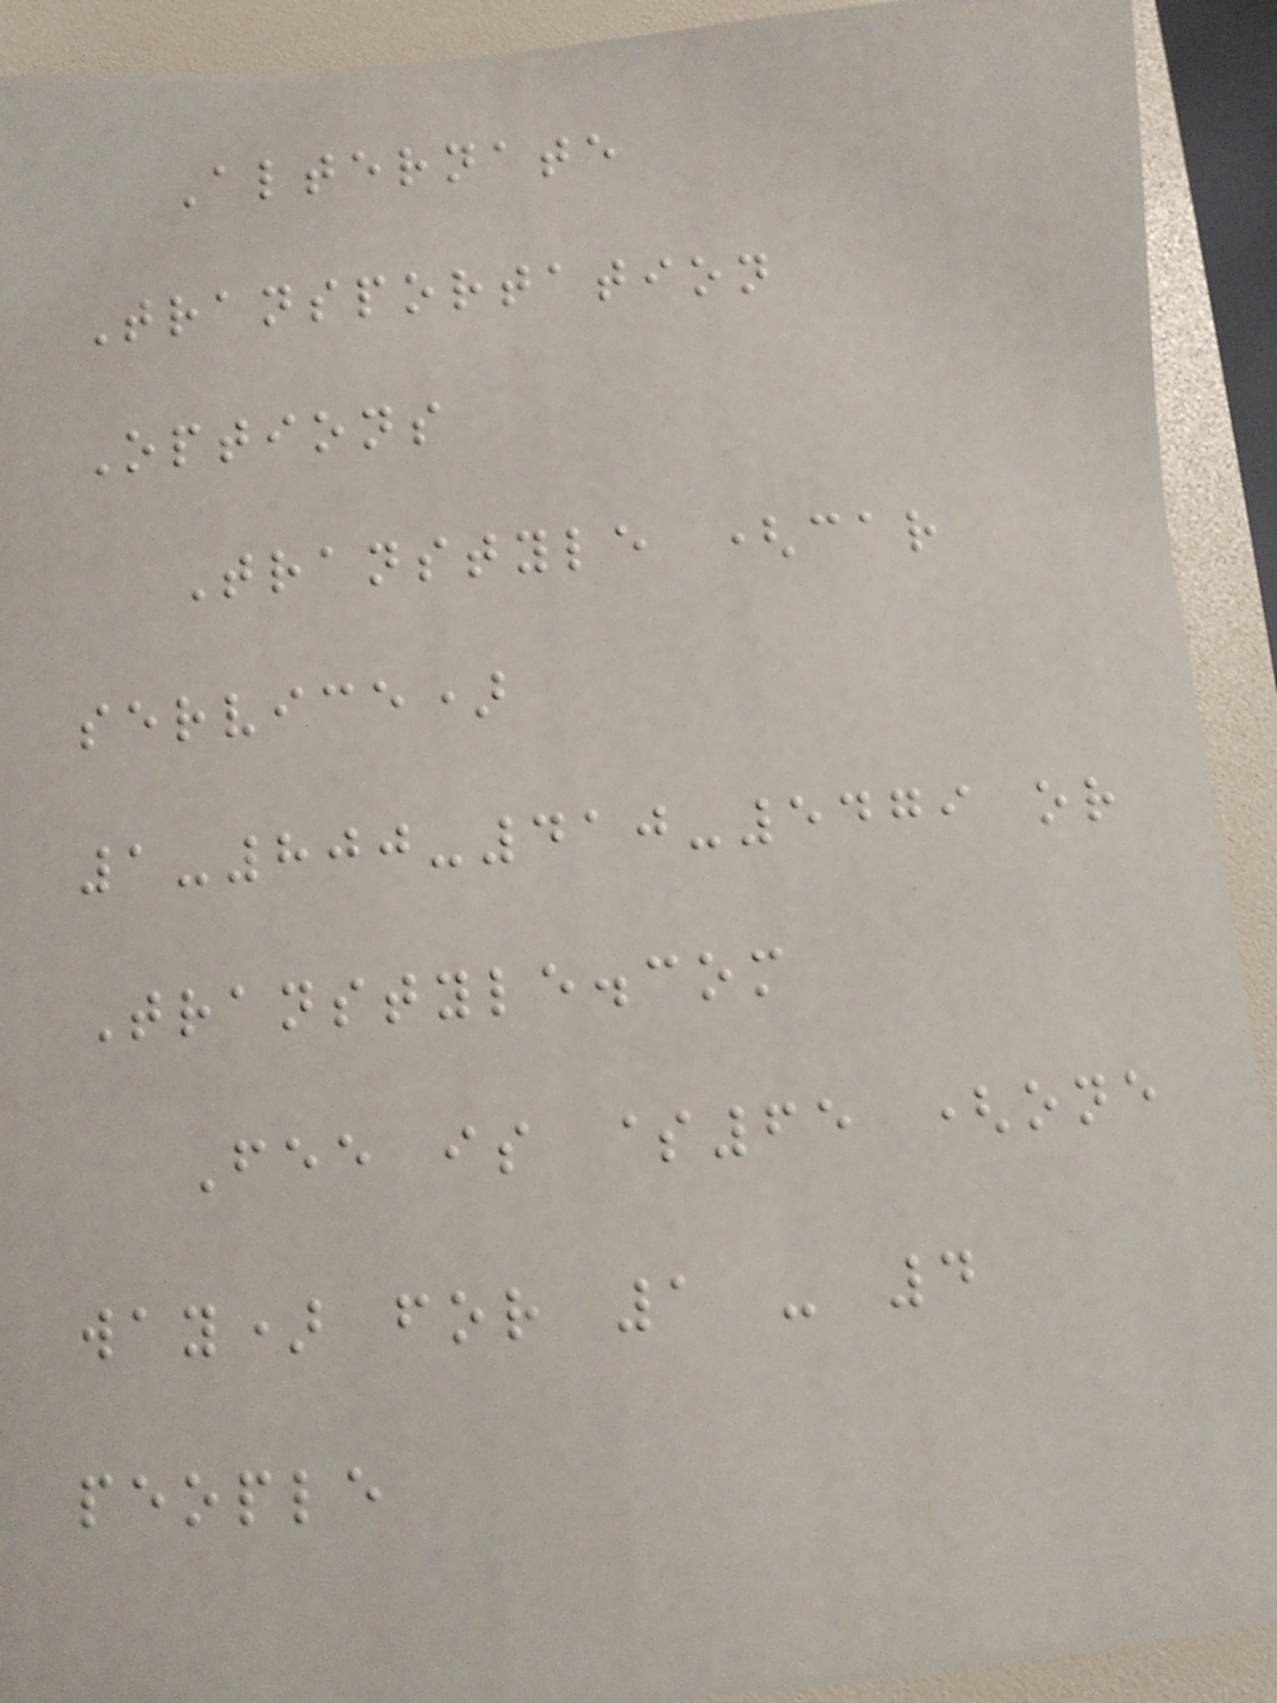Alternate
Transportation
Options
Transtyle (car
service)
1-800-410-5479 or
Transtyle.com
Fee is $65 (one
way) for 1 - 4
people
